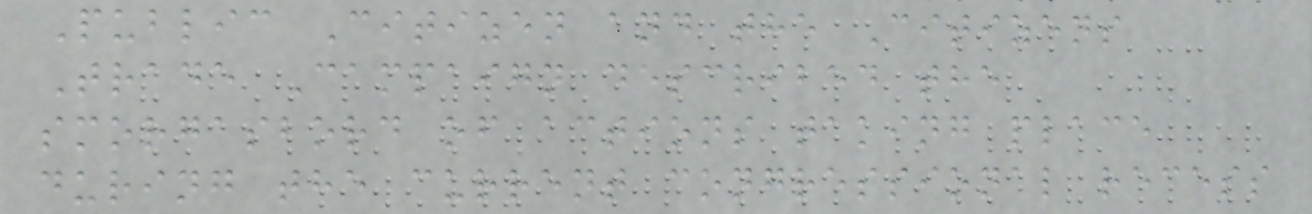Public Citizen and the Citizens
Trade Campaign described the
smorgasbord of actions taking place
during the current congressional recess
